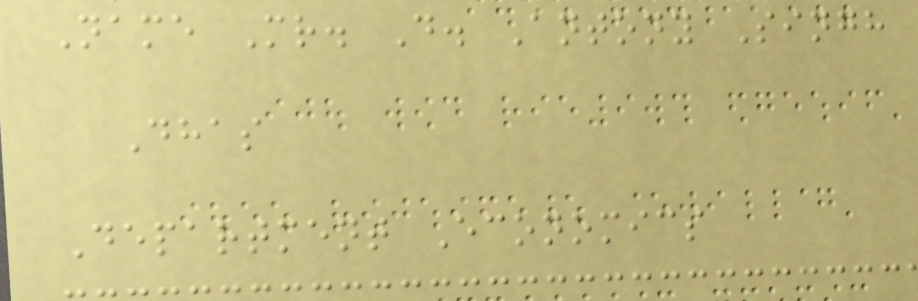Name Mr. D. Antony Singh
Dhas
Department Economics
